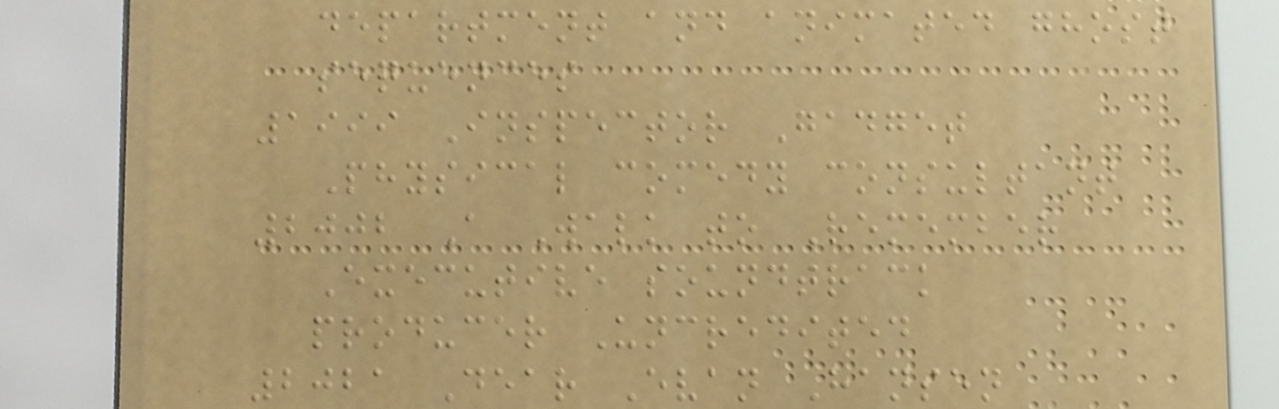department and animated ghost
sequences
1999 Inspector Gadget
Physical comedy consultant
2002 A Walk to Remember
Executive soundtrack
producer Uncredited
2021 Dear Evan Hansen
